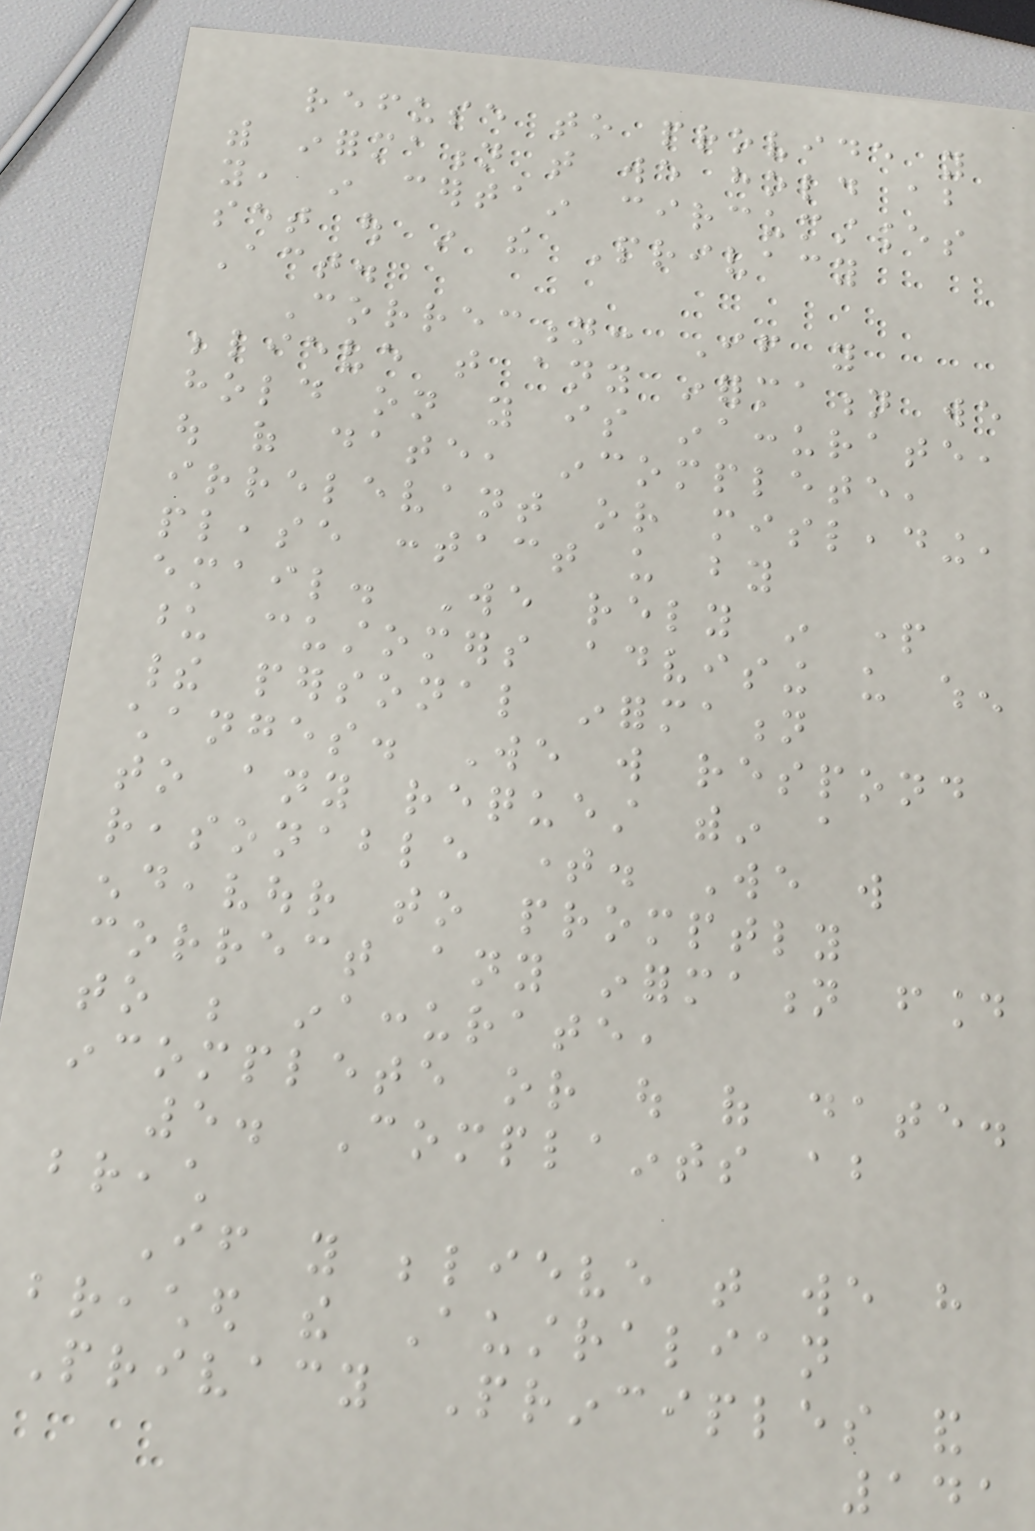refuse to provide you
with information that we hold about
you, in certain circumstances
set out in the Privacy
Act.
Correction: If you
believe that any information we
hold on you is inaccurate,
out of date, incomplete,
irrelevant or misleading,
please contact us by
email. We rely in part
upon customers advising us when
their personal information
changes. We will respond
to any request within a
reasonable time. We will
endeavour to promptly
correct any information found
to be inaccurate,
incomplete or out of date.
5. Complaints about
breach
If you believe that we have
breached the Australian
Privacy Principles and
141
